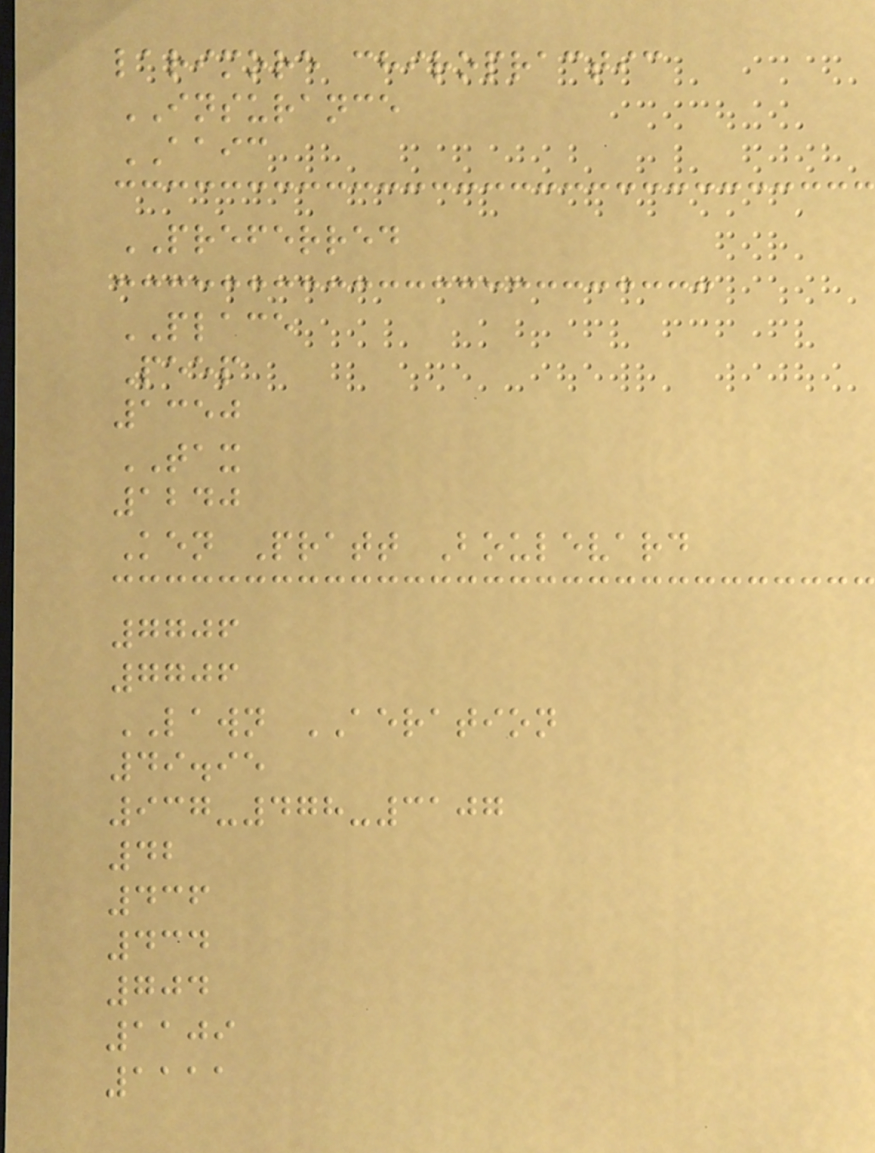larimore chiropractic
INSURANCE
AAIC
PREFERRED
PLACE
Peep
1350
TAX
1240
Ken Pratt Boulevard
7706
7706
LAWN AERATION
49.95
937-478-3107
42
436
434
704
1109
1111
